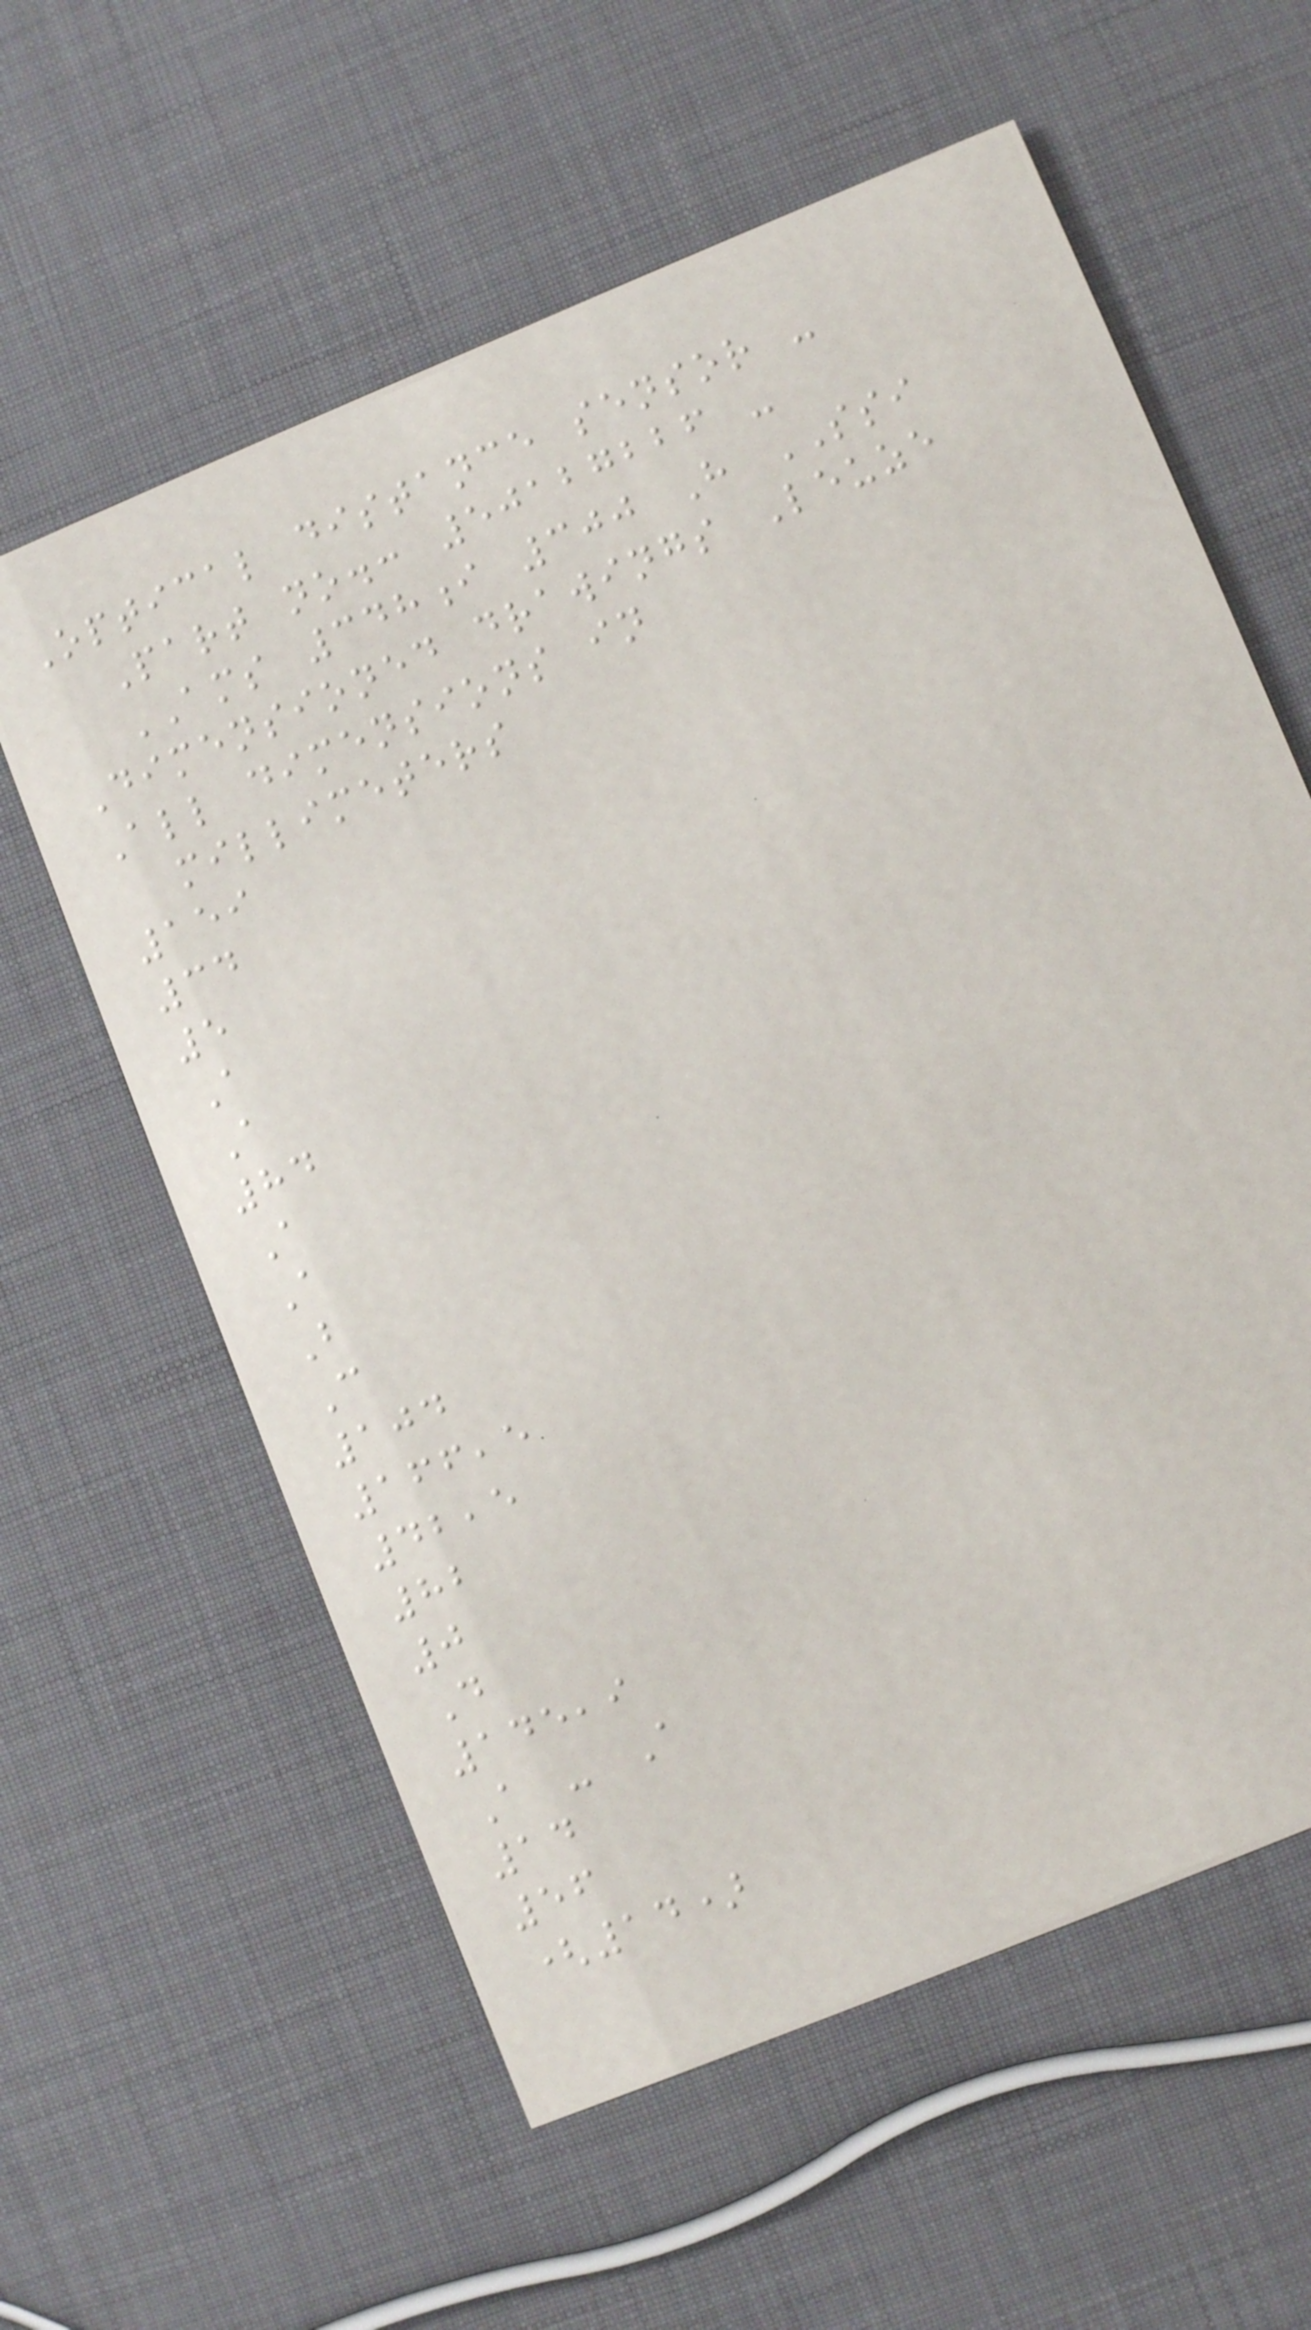Optical distance sensor -
Part no.: 50127226 -
AMS 348i 300 H SSI
Dimensioned drawings Leuze
All dimensions in
millimeters
159
34
5
A
A
84
A
A
B
C
104
166,5
42,5
82
0
D
145,9
A - A
14
56
(14)
